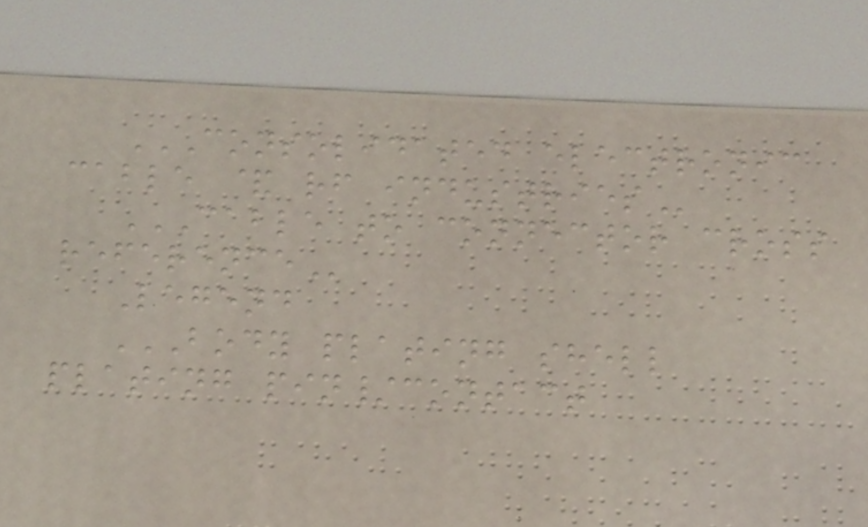CONSOLIDATED ELECTRONIC
CABLE & RF INDUSTRIES
CABLE TO CONNECTOR CROSS
REFERENCE
Legend
BODY PLATING SHELL
PLATING PIN/CONTACT
